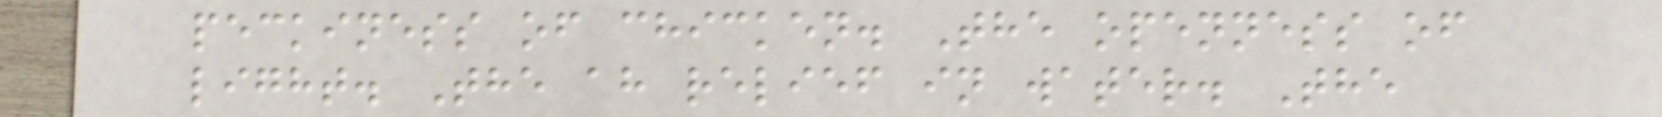peckiness of chicken. The openness of
light. The ah relief in water. The
